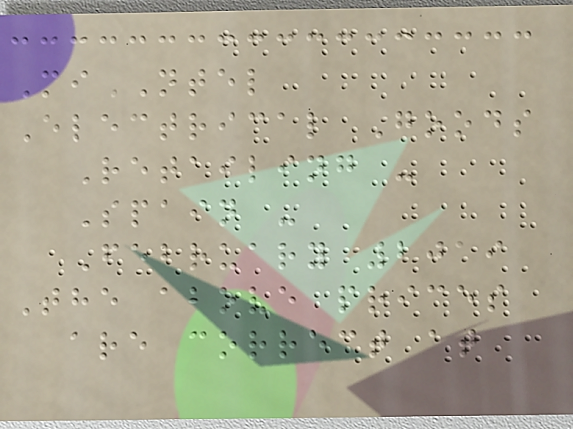MiNTEL
Electrical Goods
Retailing -
Spain -
February 2019
The above prices
are correct at
